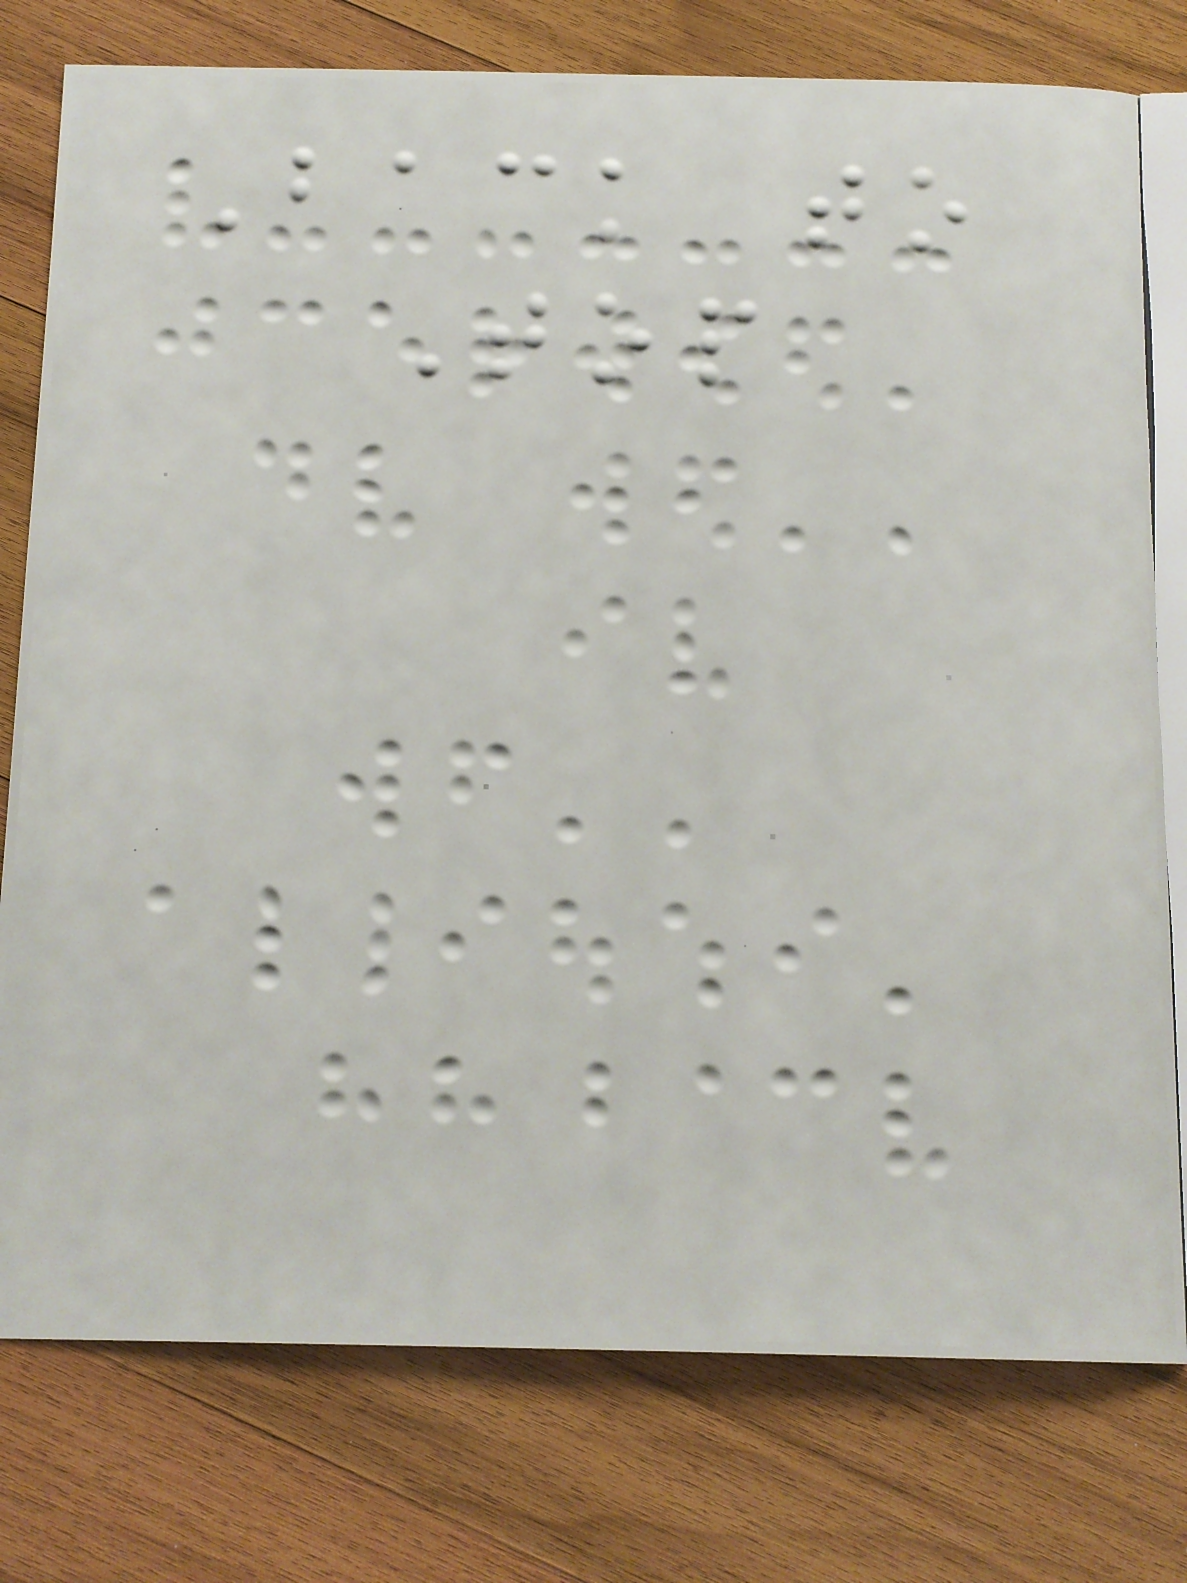Back to
Top
